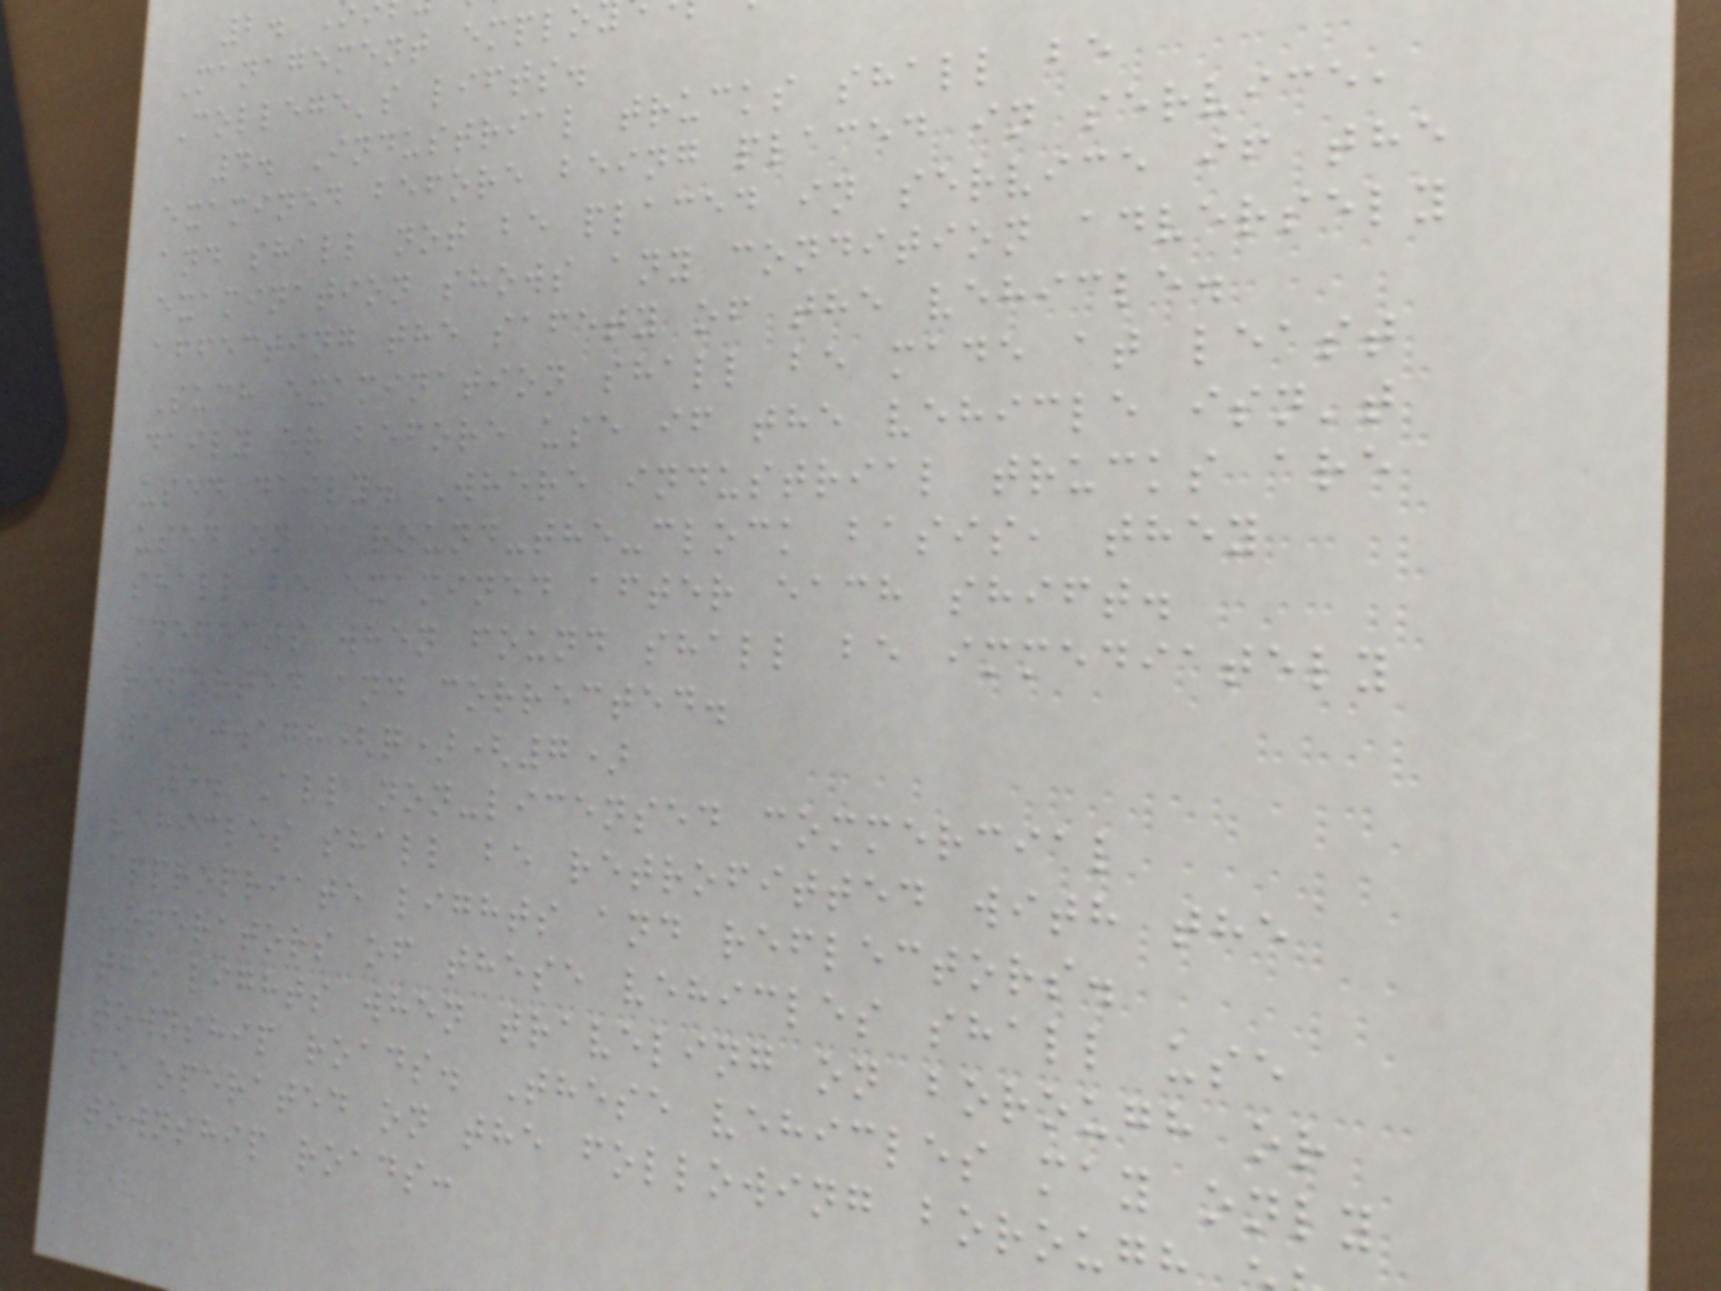Management emplo
College's lifts.
4. Industrial trucks shall be
examined before being placed in service,
and shall not be placed in service if the
examination shows any condition adversely
affecting the safety of the vehicle.
Such examination shall be made at least
daily or before use if the vehicle isn't
used daily. Where industrial trucks are
used on a round-the-clock basis, they
shall be examined after each shift.
Defects when found shall be immediately
reported and corrected.
1910.178(q)(7)
5. All non-licensed commercial
vehicles shall be retrofitted with the
appropriate lights and reflectors.
Operators of these vehicles shall use
the lights when traveling on borough or
township roads. These vehicles may only
be operated on the following borough
township roads:
